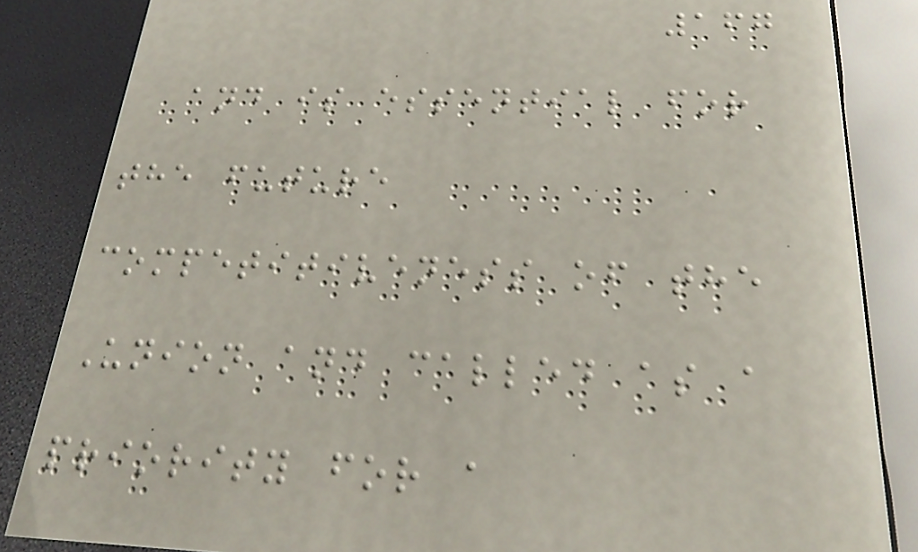167
and is essential for
the future
competitiveness of the
Union and called as a
priority for a
